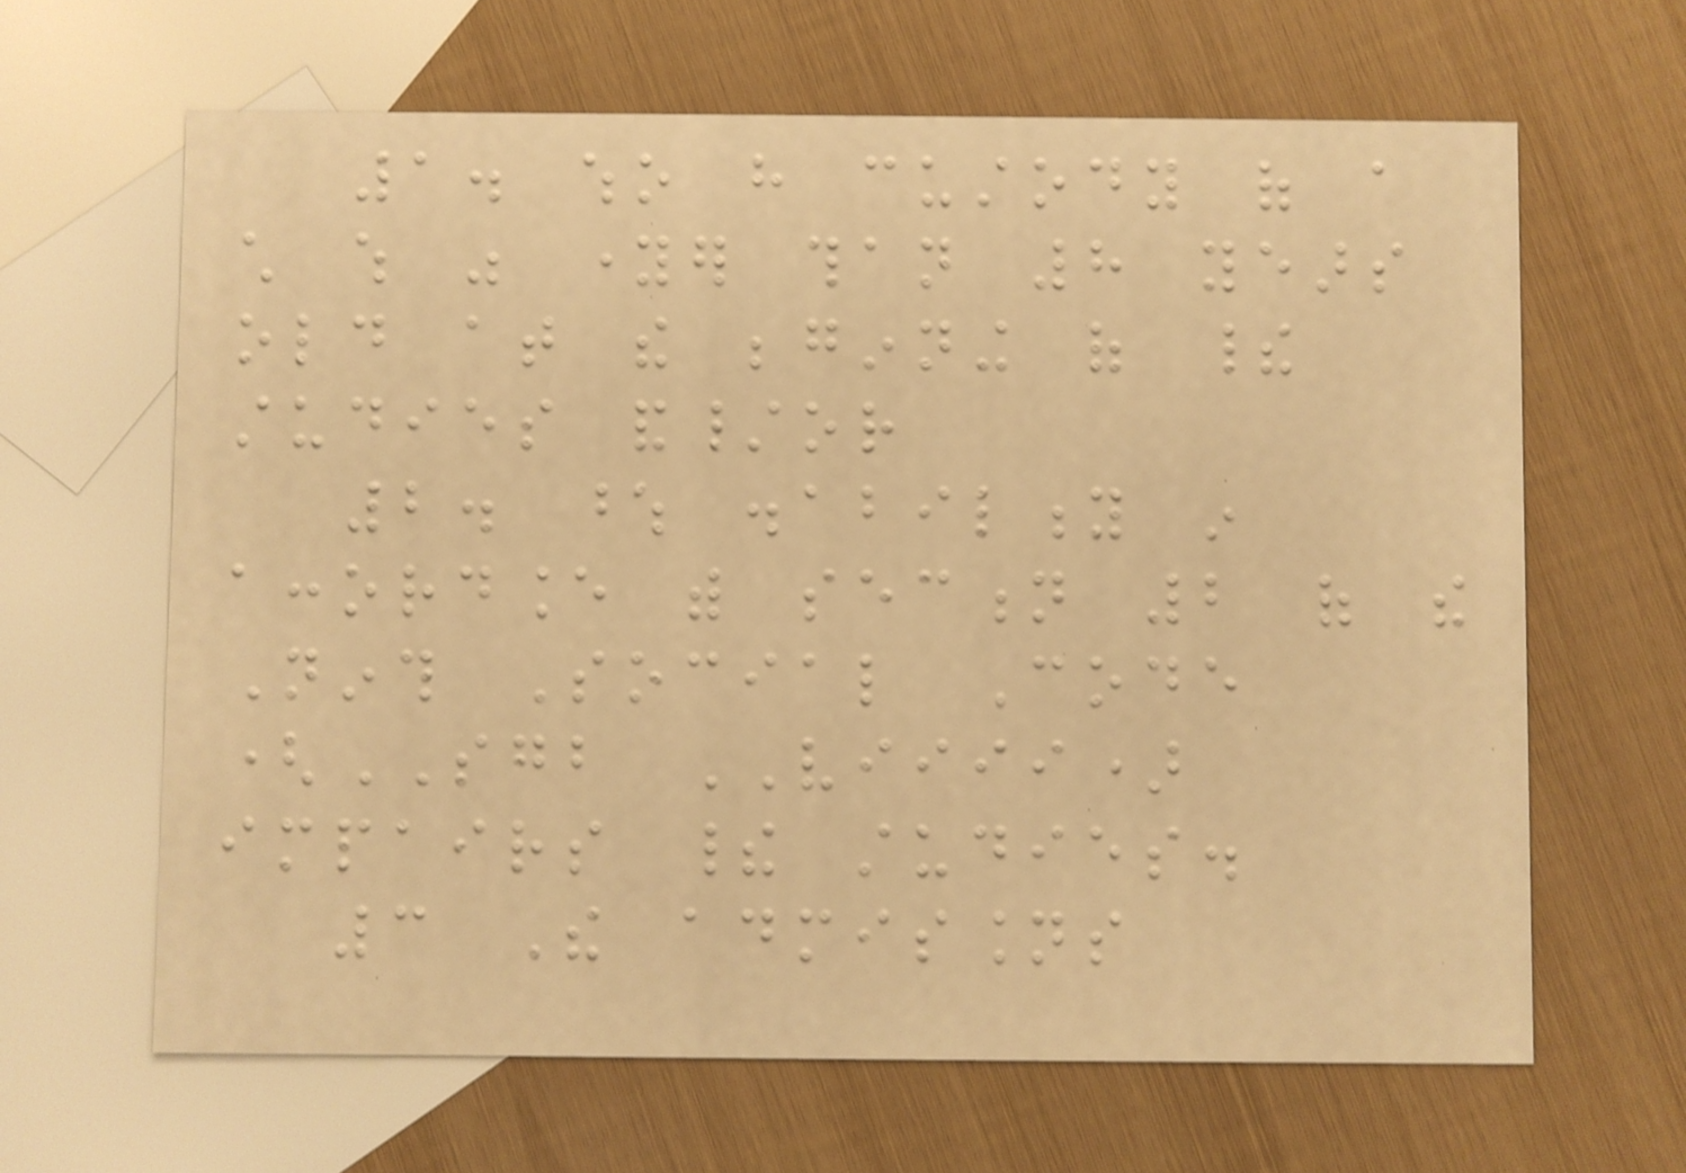1. who have custody of a
child which was younger than 8 years
old at the beginning of their
studies and/or
2. whose disability in
accordance with section 2 of the
Ninth Social Code
(SGB VIIII)
impairs their studies.
3 The admissions
